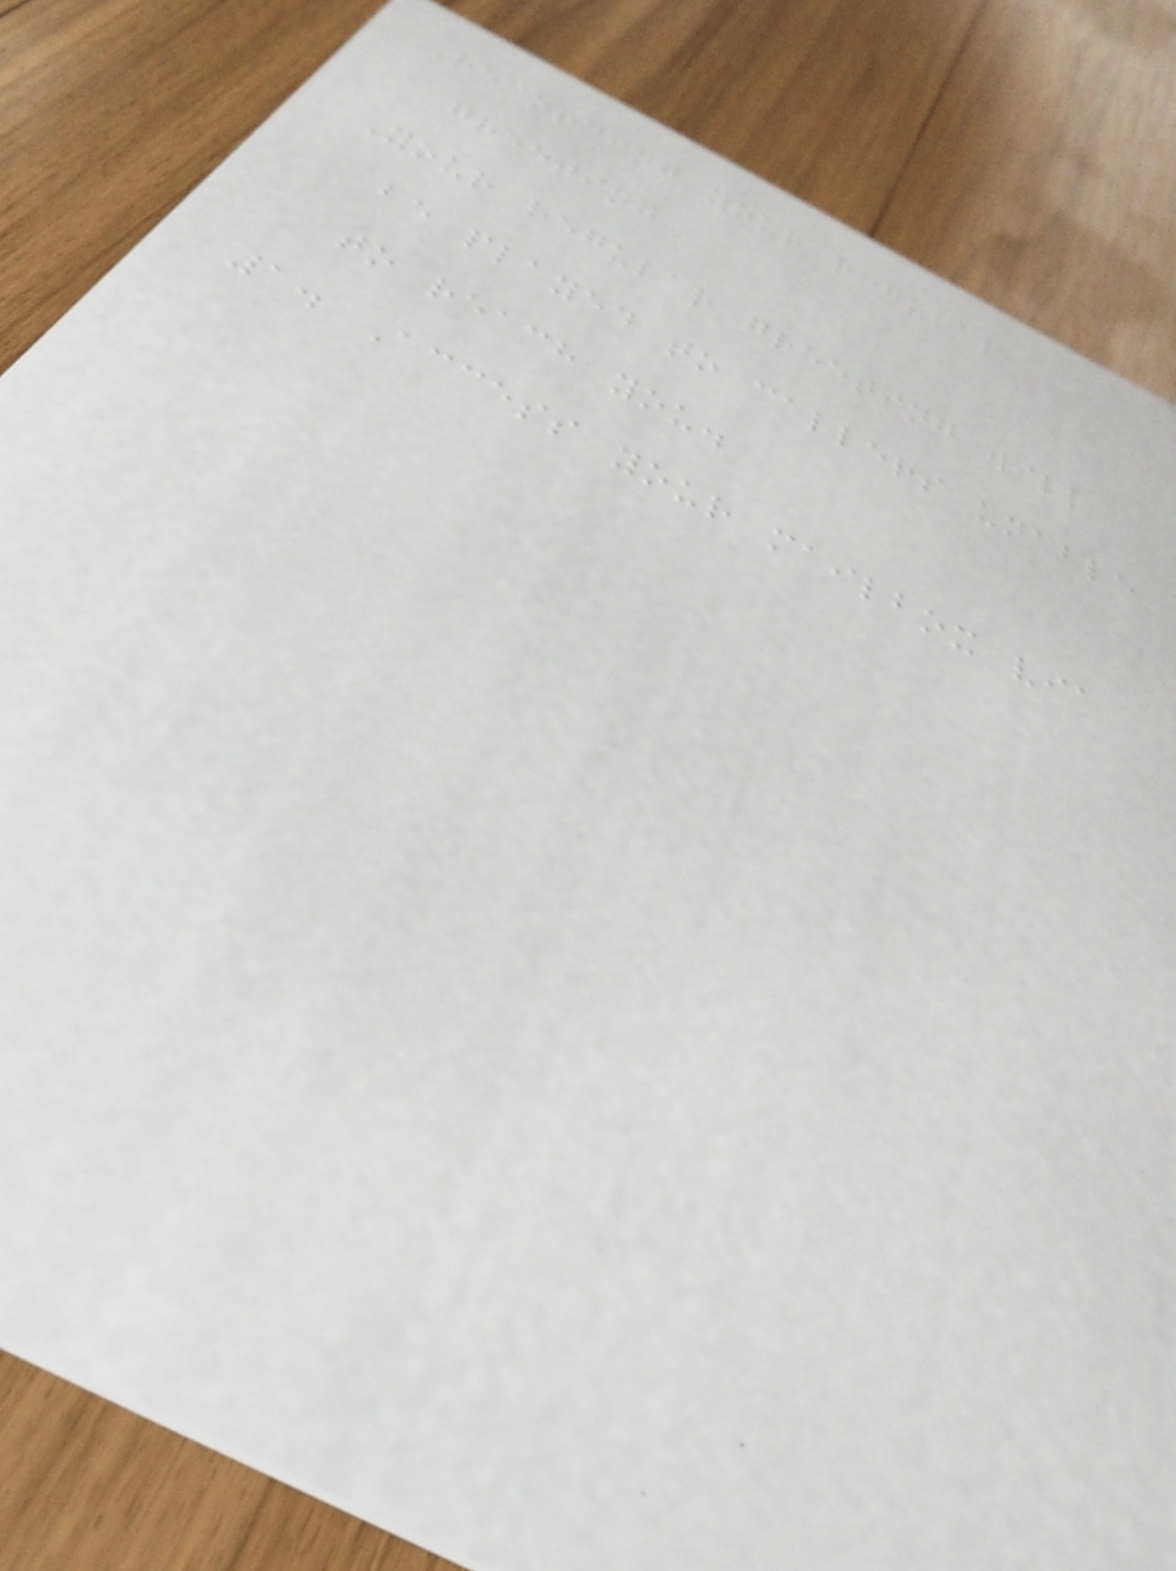Recording your regular
greeting
Your regular greeting will
be played to callers unable
to reach you.
1. Access your mailbox via
